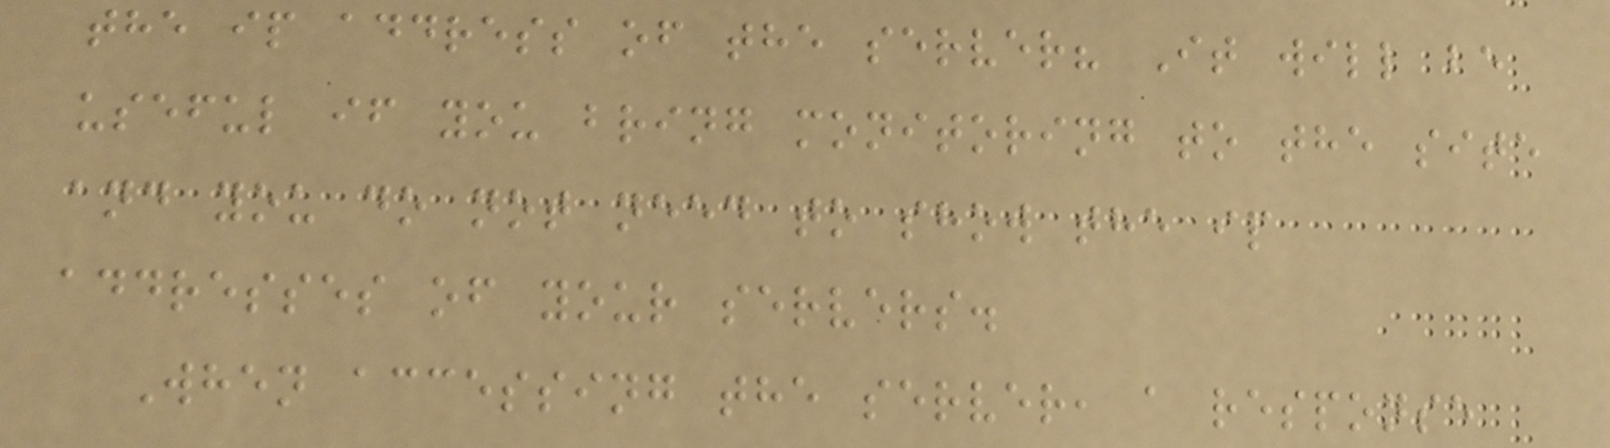the ip address of the server? It will be
useful if you bring monitoring to the site
and you do not need to show the ip
addresses of your servers.
When accessing the server, a response
